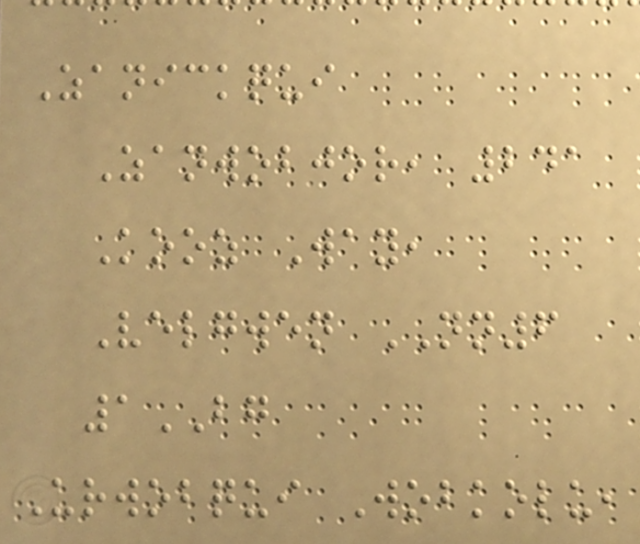Zanickqui
Zanwobjor, 241
Kooz Way,
Velgwen NN6
1BG
Urwobqui Wobkolu,
